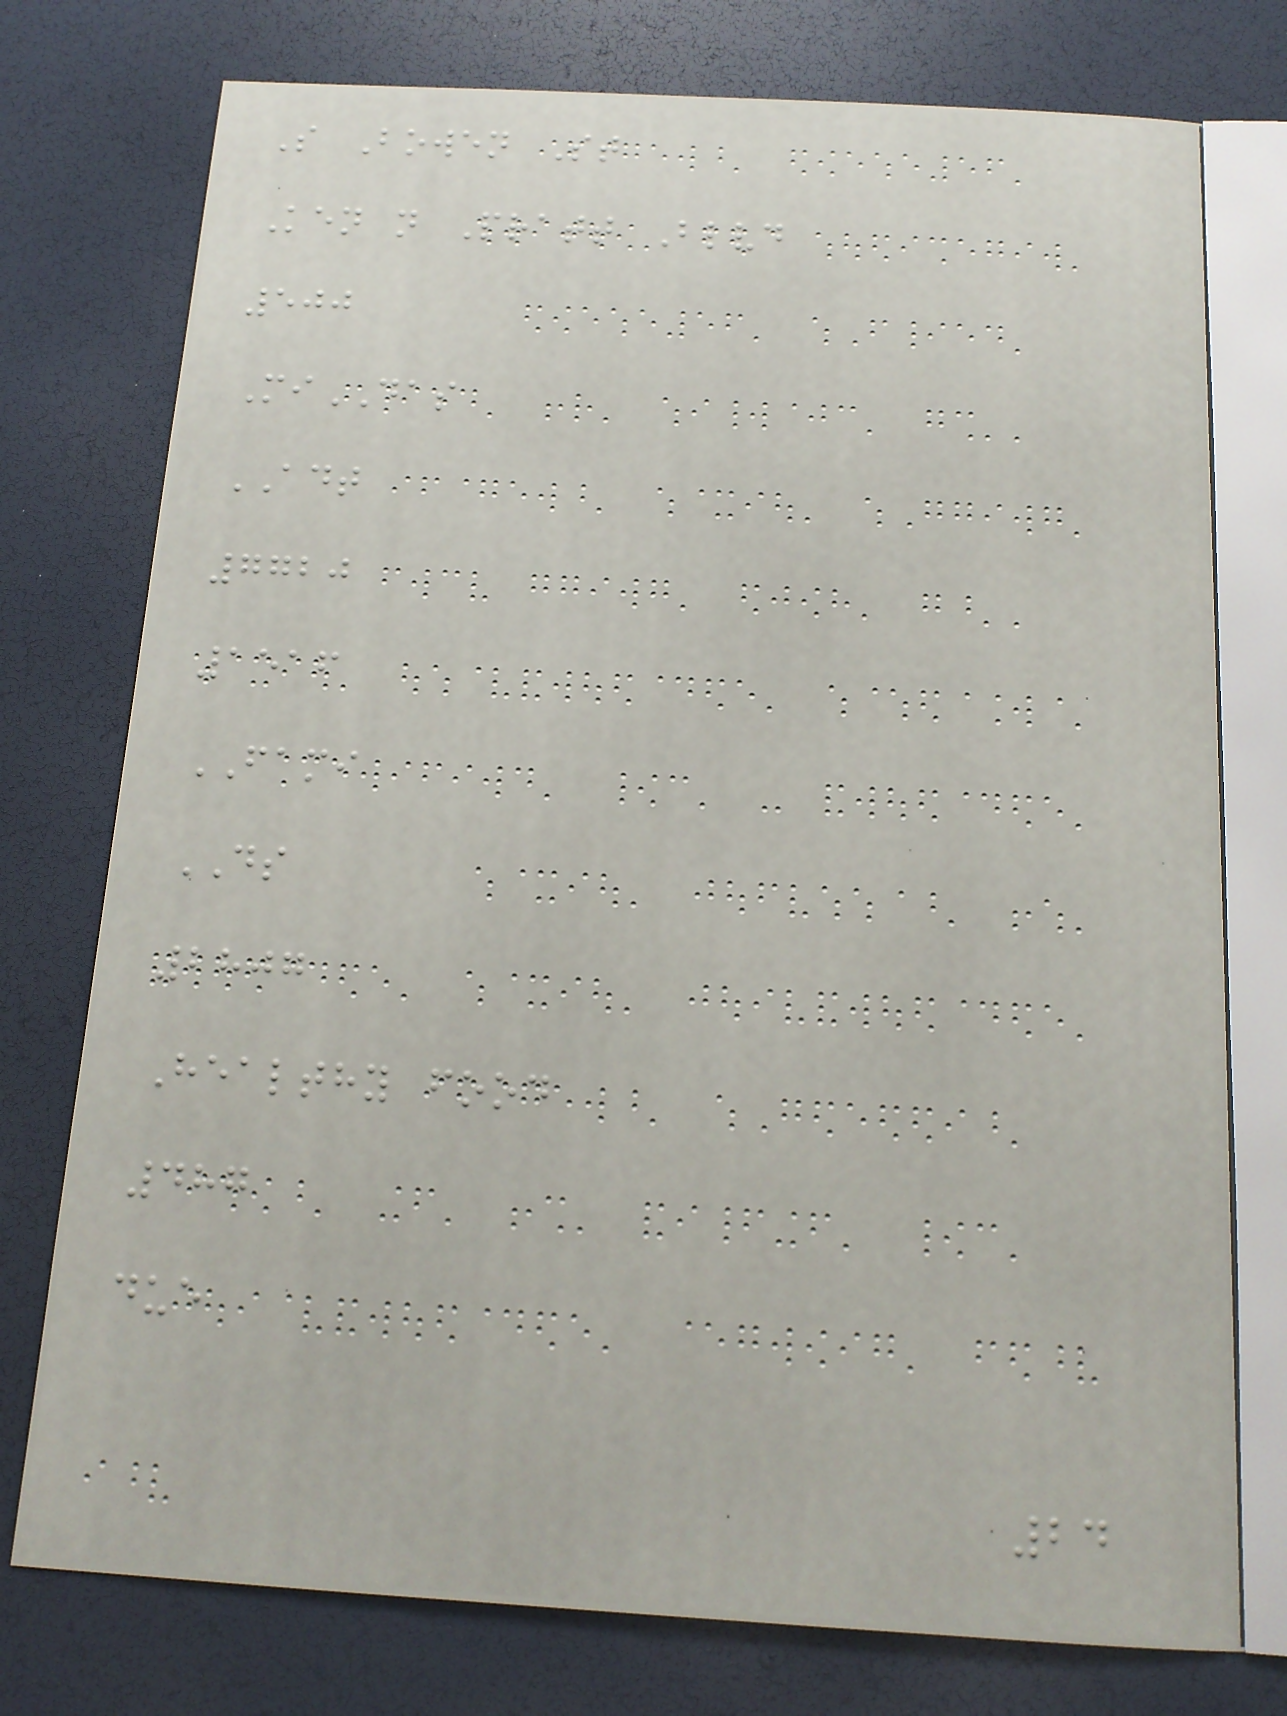S Bowen St
Ken n Pratt Blvd
500
MiDAS
ADT
7720
1516
FAMI
DS
2807
Healthy food
487
due
24
